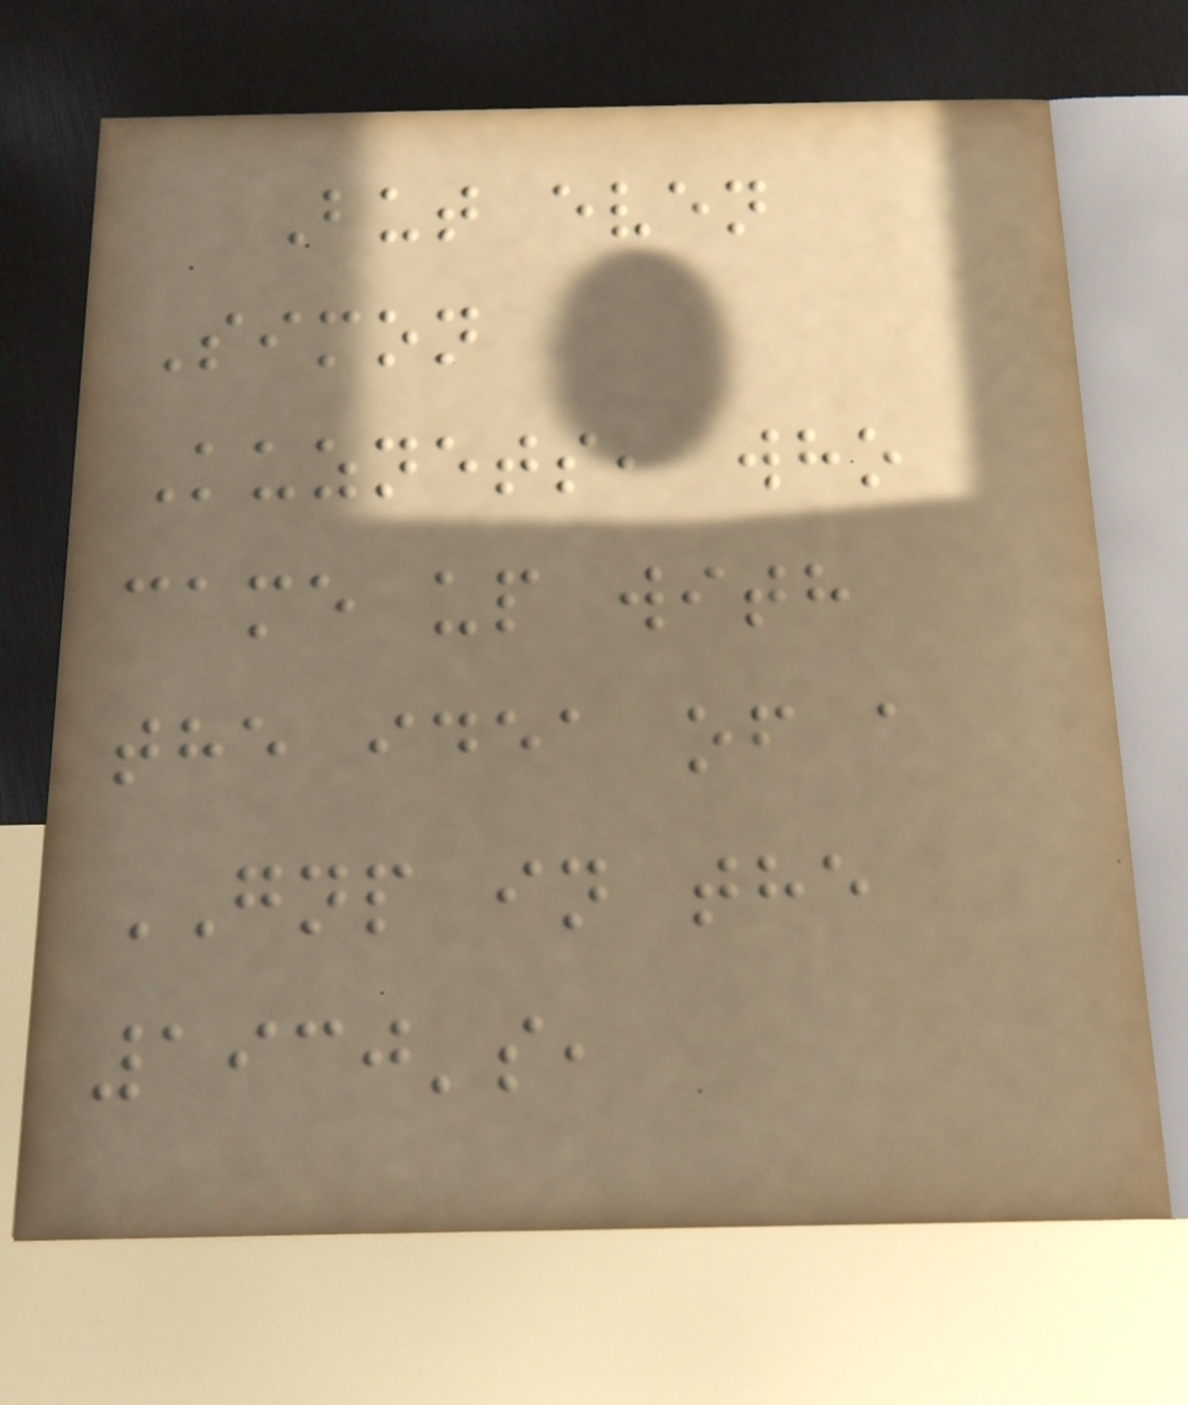But even
Simon
Kuznets, who
came up with
the idea of a
GNP in the
1930's,
